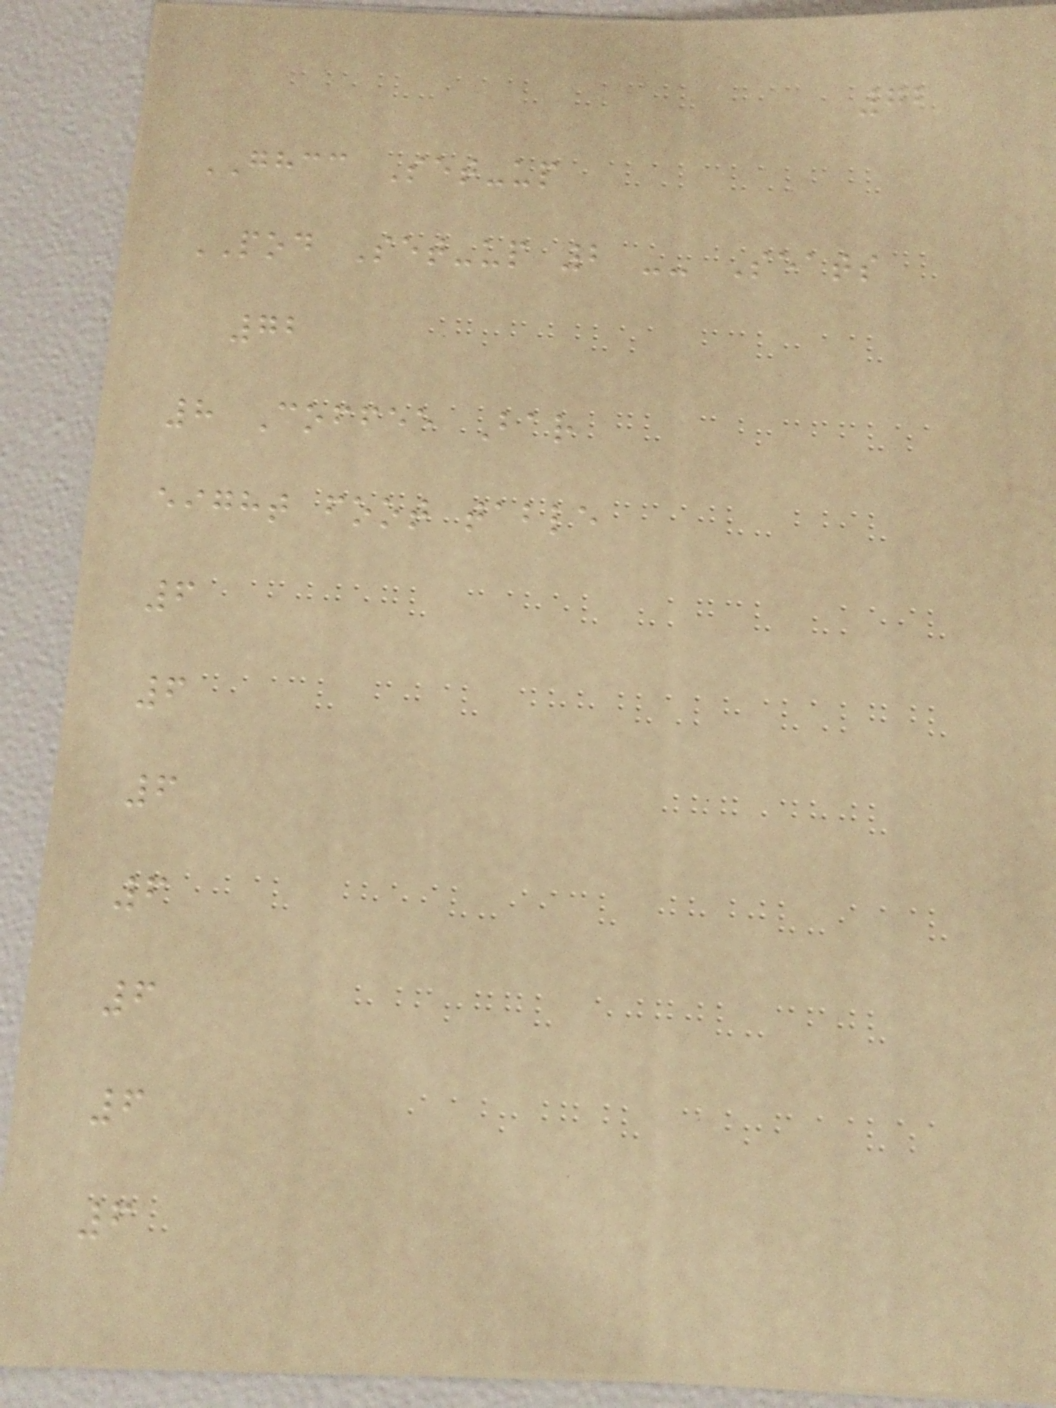72
GHCC Set-up
POD Set-up 2 -- Seats
72
8 Coffee Bar
eight foot table
6
6
6
6
6
6
6
